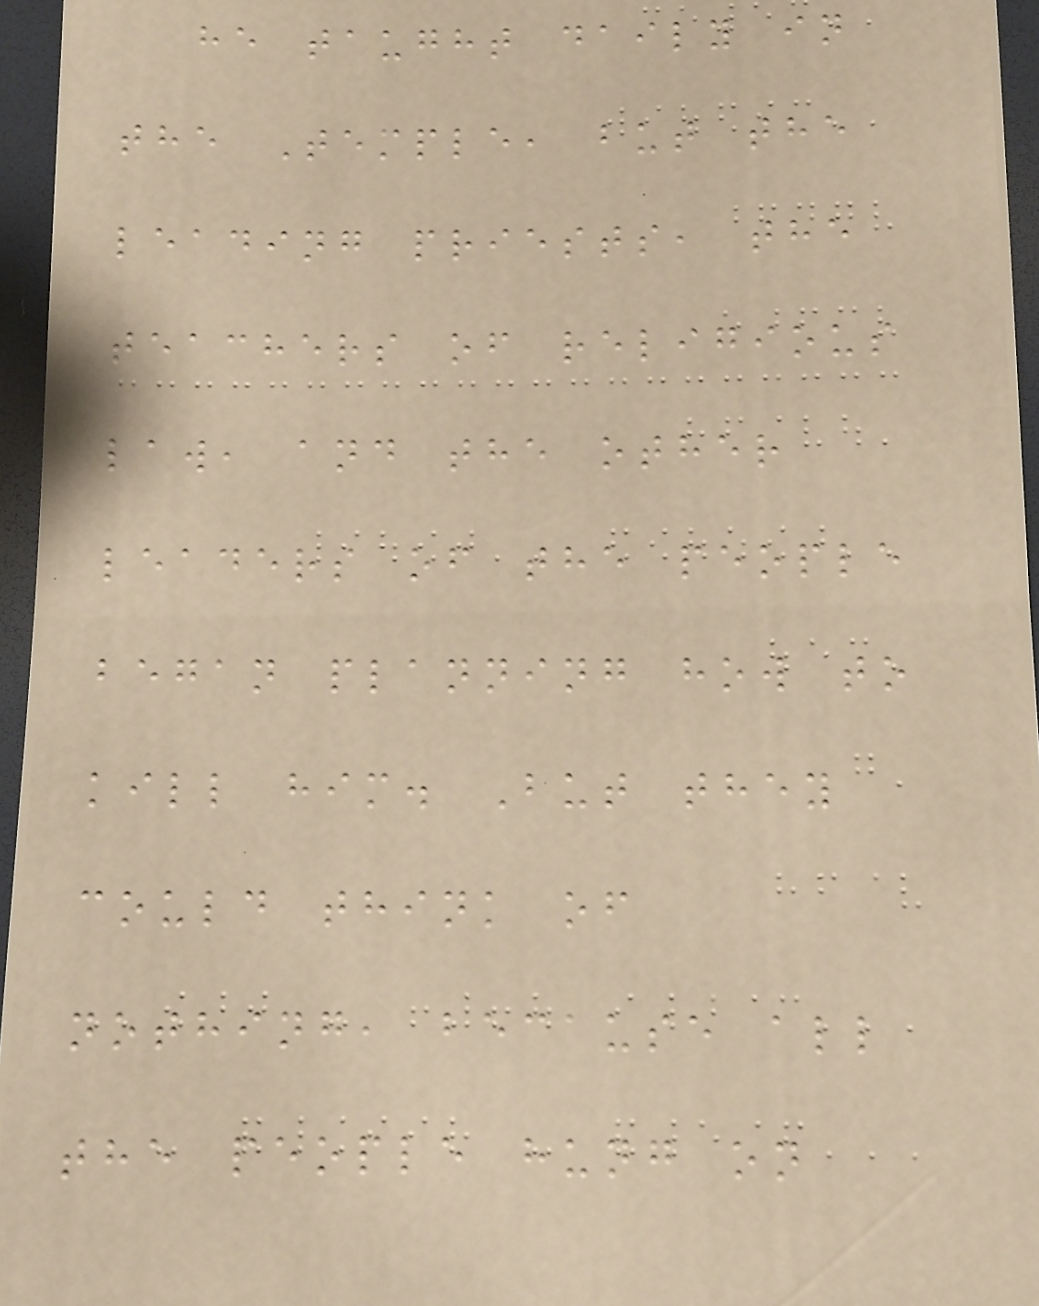he taught daily in
the Temple, but the
leading priests, the
teachers of religious
law, and the other
leaders of the people
began planning how to
kill him. But they
could think of
nothing, because all
the people hung on
